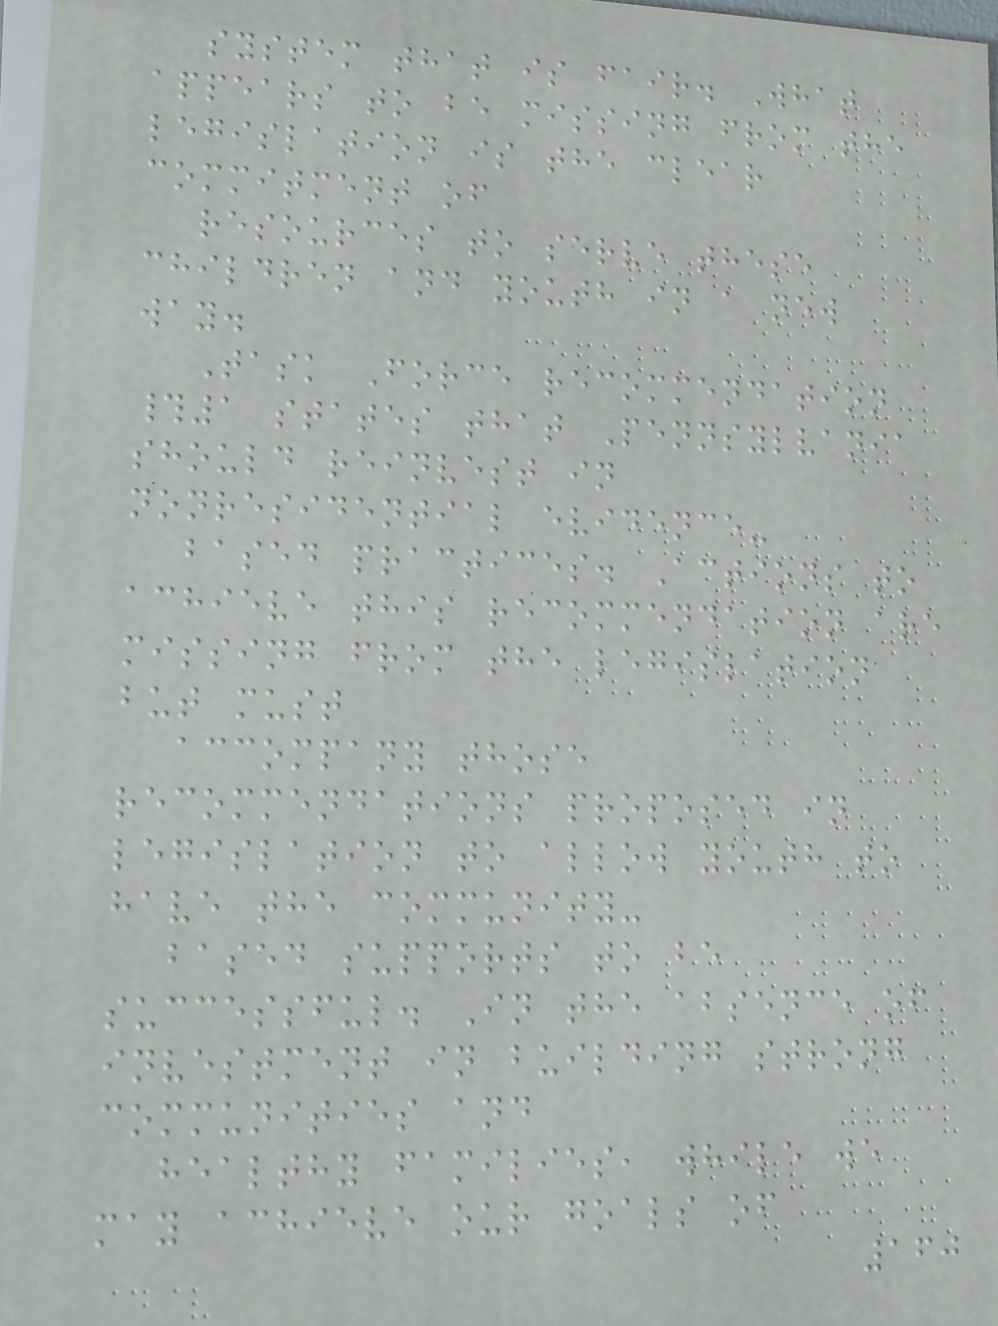system that is fair. What
appears to be missing from the
legislation is the clear
commitment of
resources to serve these
children and youth in a new
way.
Task Force recommendation
#1 states that Pennsylvania
should reinvest in
nonresidential evidence-
based practices. Actions to
achieve this recommendation are
missing from the legislation
but must
accompany those
recommendations proposed in
legislation to allow youth to
have the community-
based supports to be
successful. In the absence of
investment in building strong
communities and
healthy families, while we
may achieve our goals of
160
